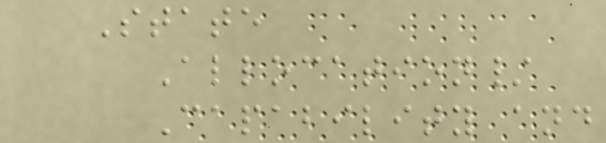State
Allocation/
Capability and
